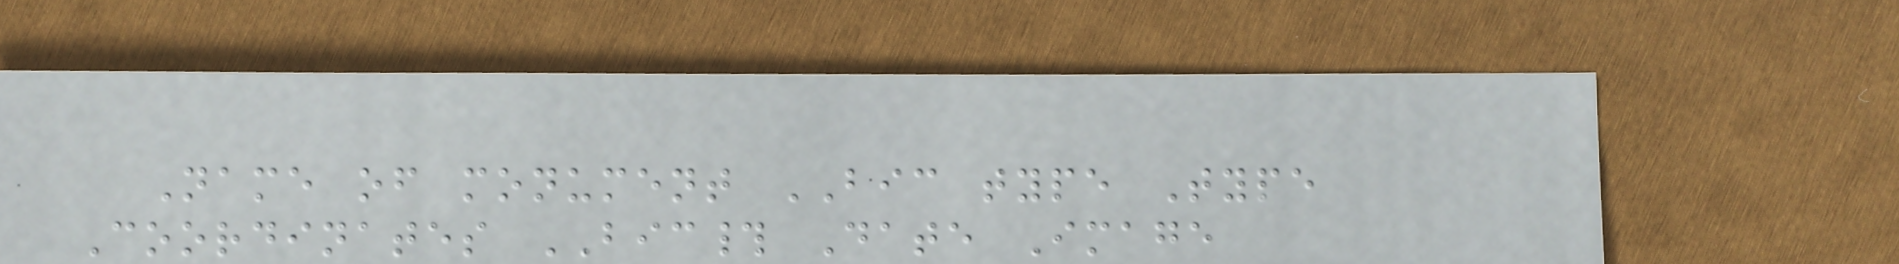Name of monument BIC type Type
Coordinates BIC# Date Image
